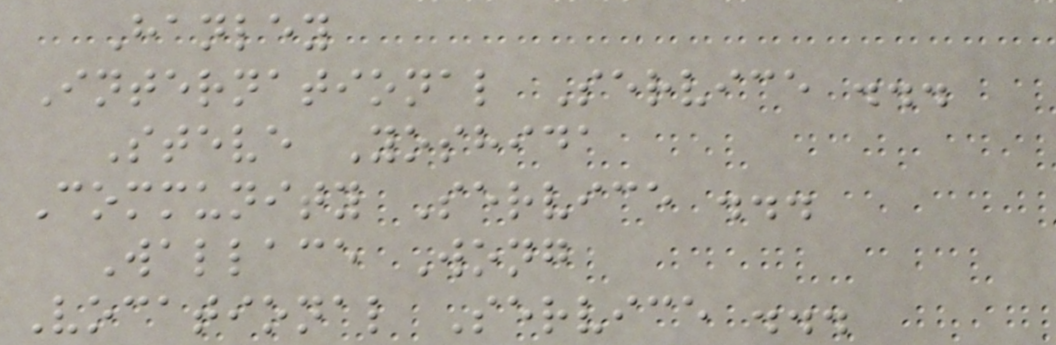Hanley
International Service ...
Steve Yoshida
Community Service ...
Wallace Wong
Vocational Service ...
